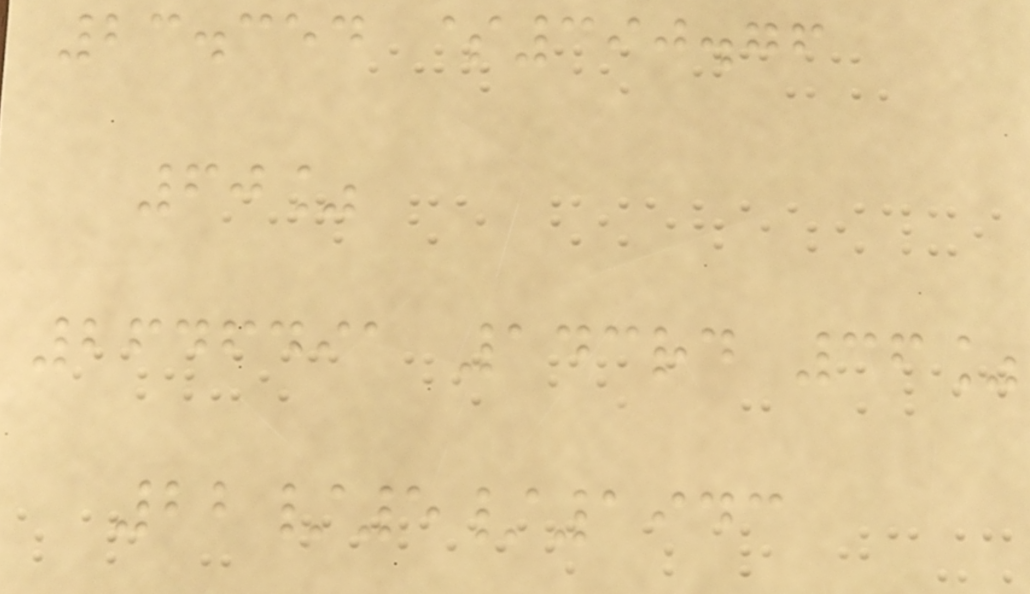23.354 $390.76
60%
2646491 143rd 36%
22/5/1943
